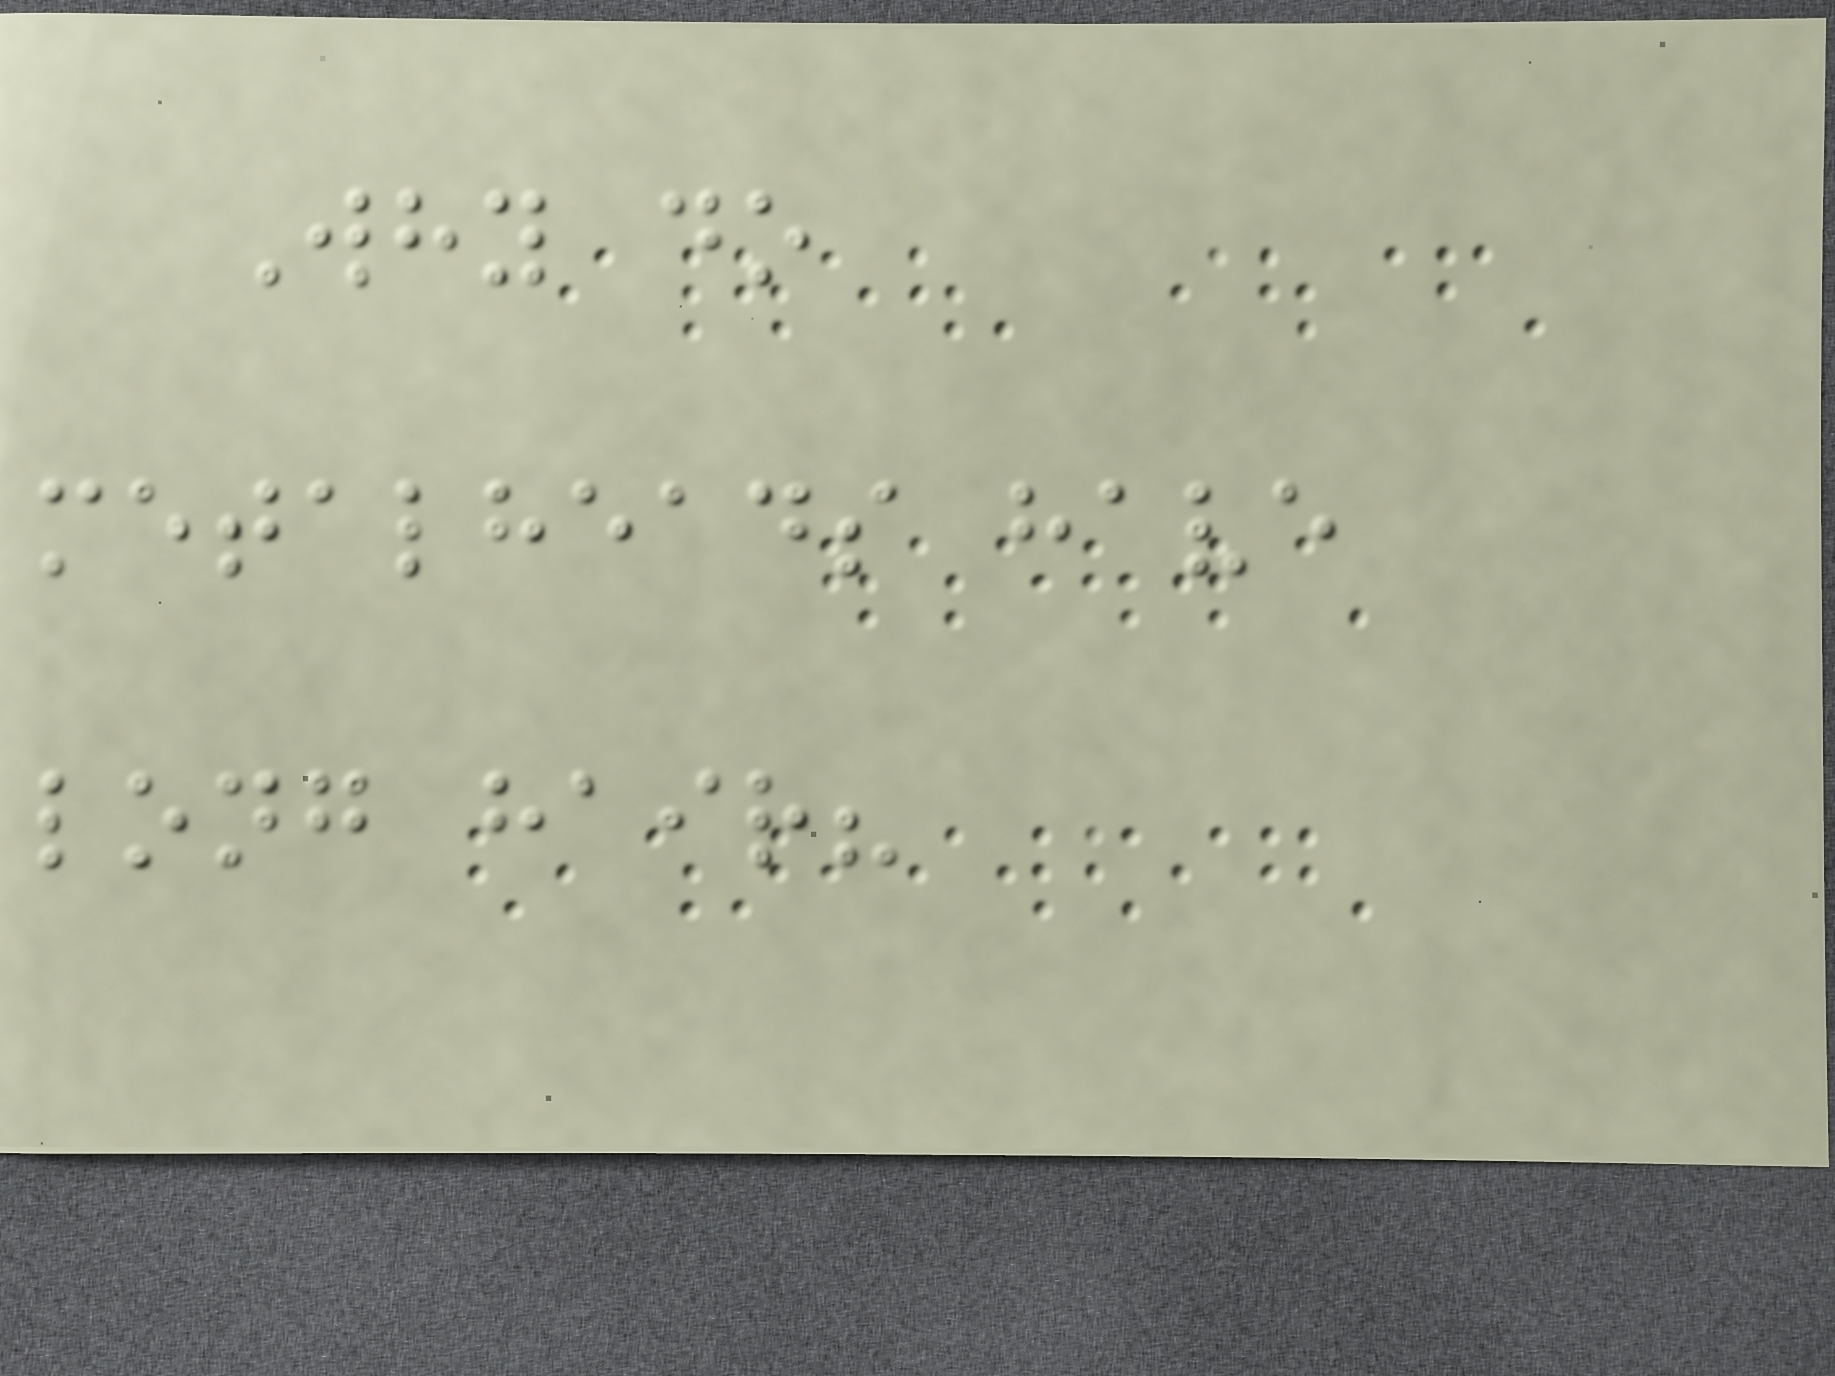Why do
metalheads have
long hair?
